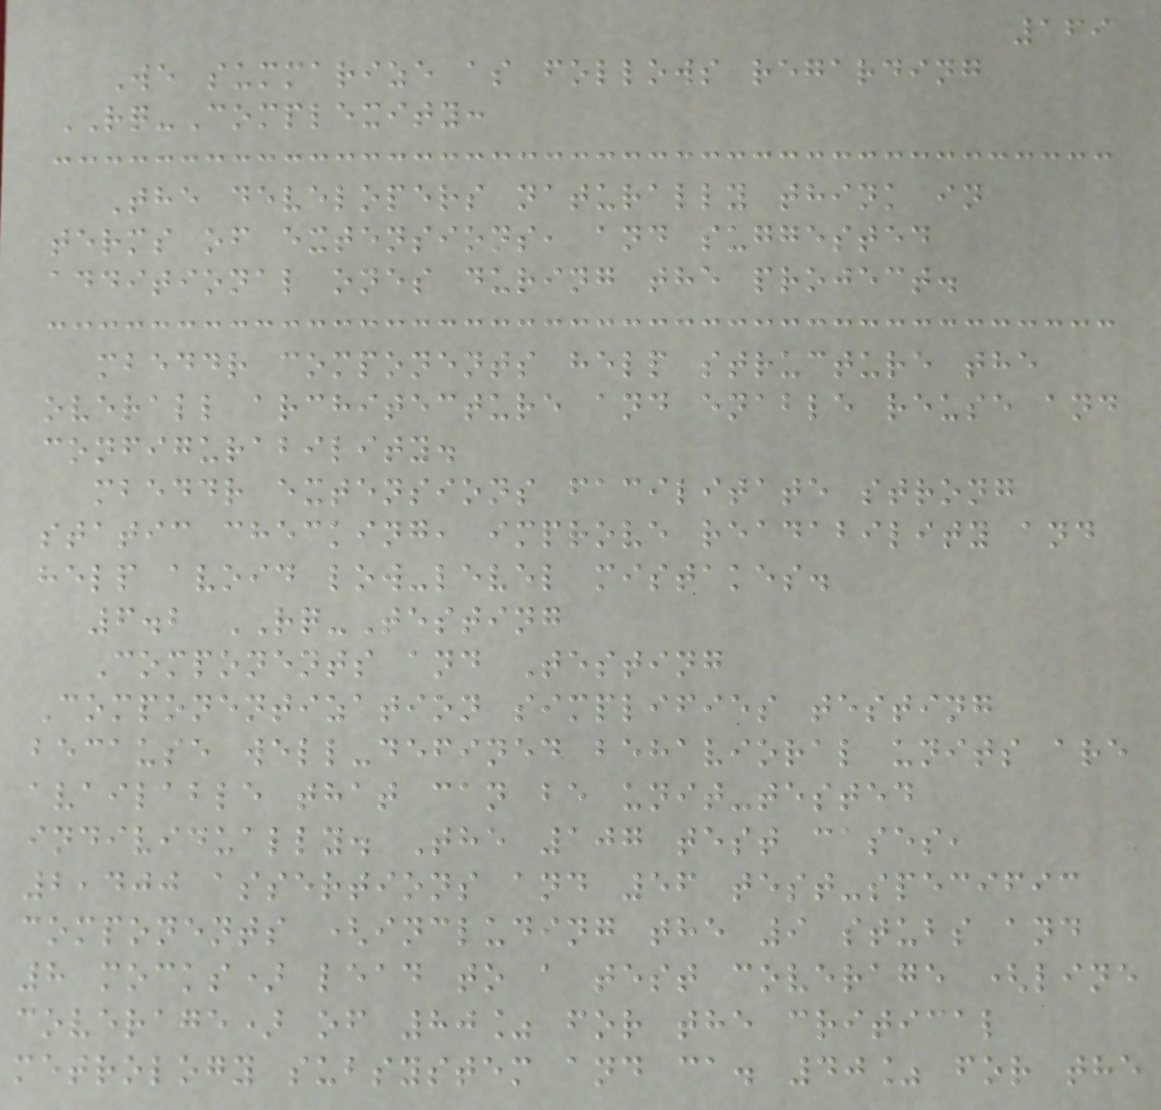169
We summarize as follows regarding
RQ-Complexity:
The developers naturally think in
terms of extensions, and suggested
additional ones during the project.
mbeddr components help structure the
overall architecture and enable reuse and
configurability.
mbeddr extensions facilitate strong
static checking, improve readability and
help avoid low-level mistakes.
6.2 RQ-Testing
Components and Testing
Componentization simplifies testing
because well-defined behavioral units are
available that can be unit-tested
individually. The 107 test cases,
2,400 assertions and 56 test-specific
components (including the 9 stubs and
8 mocks) lead to a test coverage (line
coverage) of 80% for the critical
metrology subsystem and ca. 40% for the
